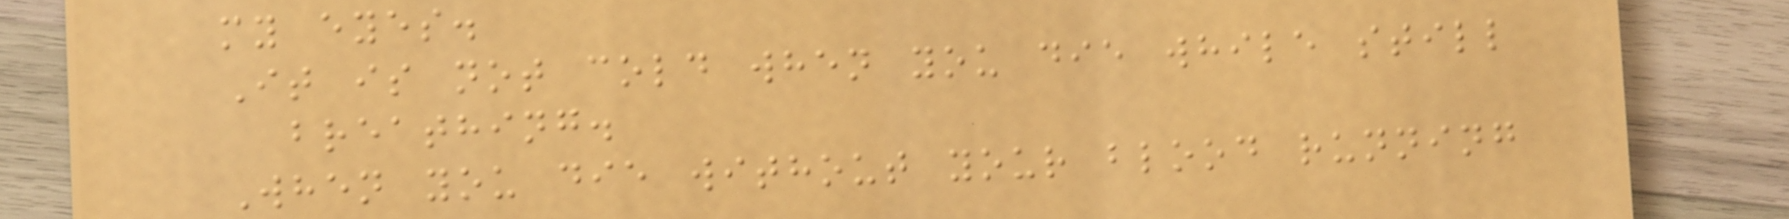my eyes.
It is not cold when you die while still
breathing.
When you die without your blood running
